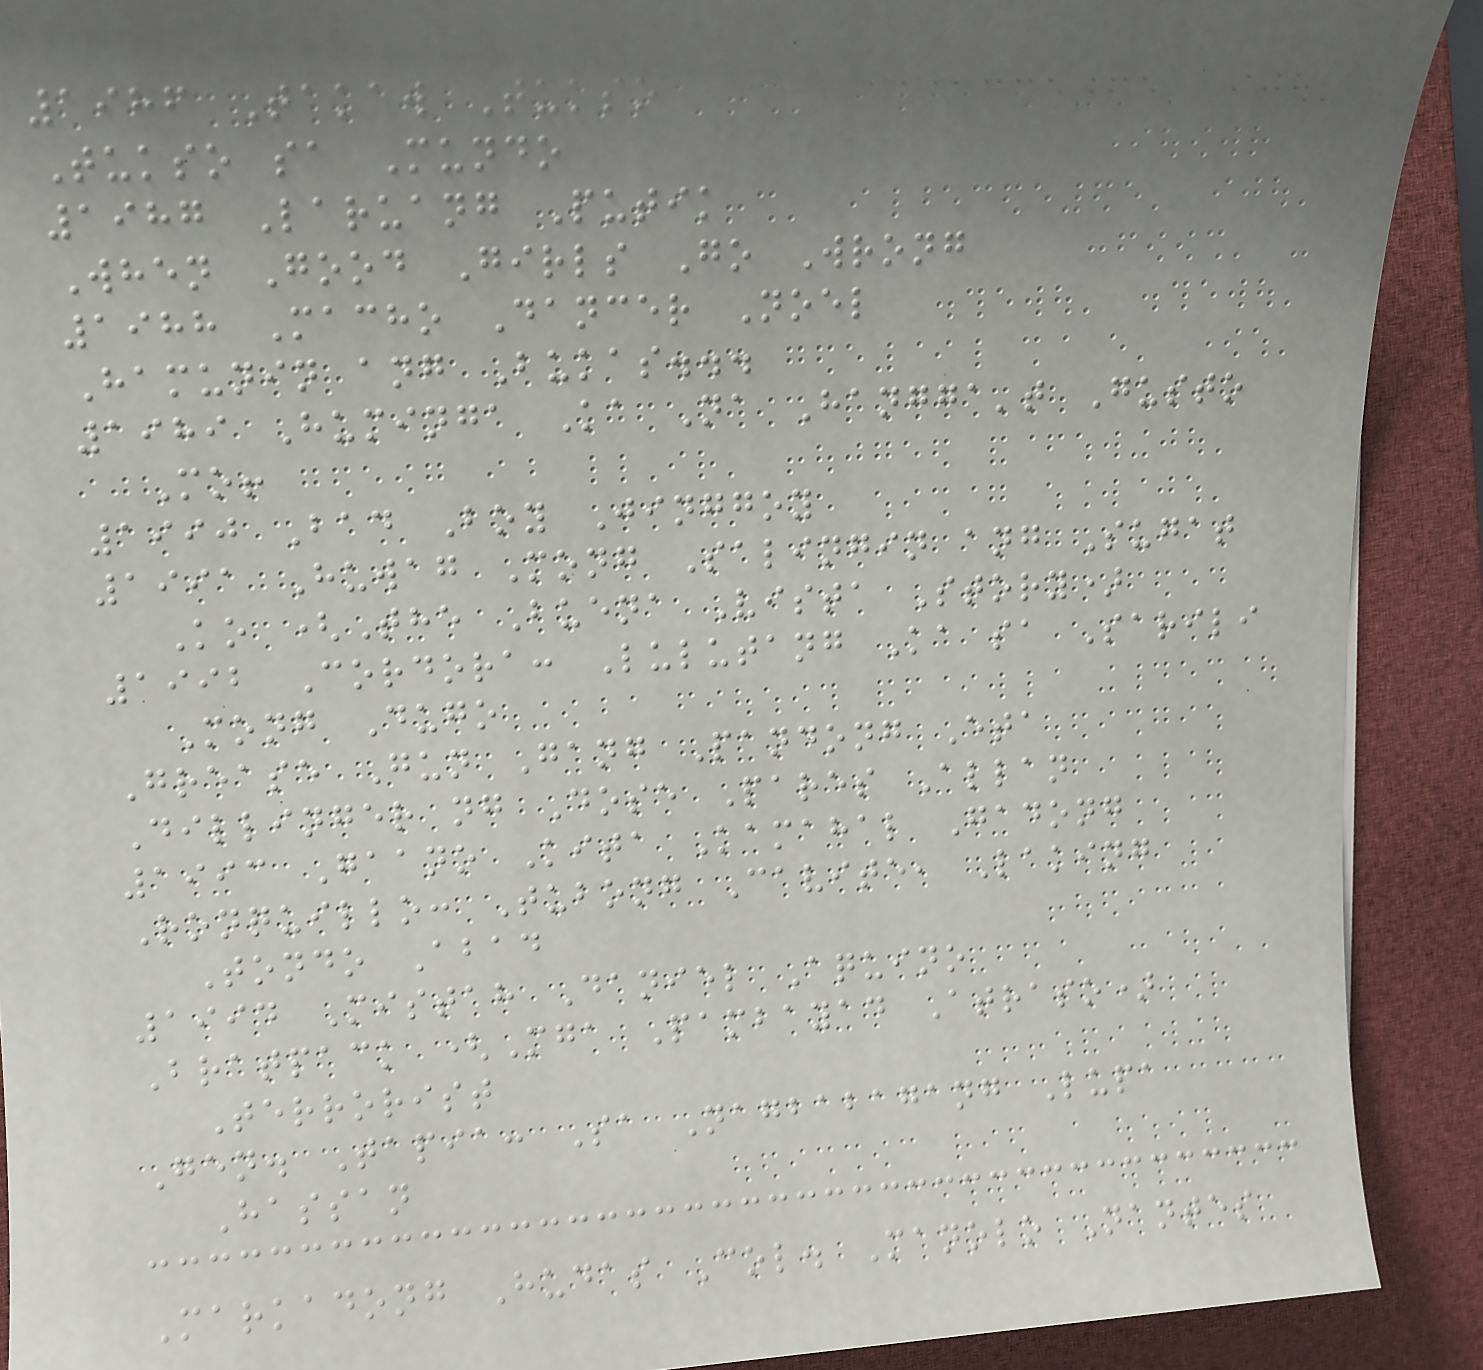1986 Takaw Tukso
Tukso sa Mundo
1987 Laruang Putik
When Good Girls Go Wrong
1988 Macho Dancer Noel
Hamunin ang Bukas...
1989 Huminga Ka Na Hangga't Gusto
Mo!
1990 Bad Boy Jinggoy
1991 Huwag Mong Salingin ang Sugat
Ko (The Buena Vista Story)
1992 Cordora: Lulutang Ka sa Sarili
Mong Dugo
Grease Gun Gang Pandong Eta
Dillinger ng Dose Pares Allan
1993 Gaano Kita Kamahal Gadong
Ronquillo: Tubong Cavite, Laking
Tondo Abad
1994 Mistah Daniel Aquino
Bratpack (Mga Pambayad Atraso)
Terrorist
Gen. Tapia: Sa Nagbabagang Lupa
Hassan
Markadong Hudas Col. Manolo Nantes
